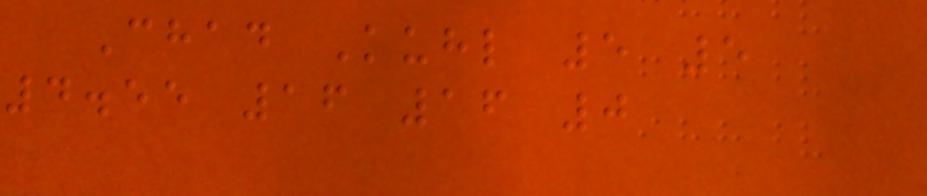Chad Kuhl 5 5
4.55 16 16 0
